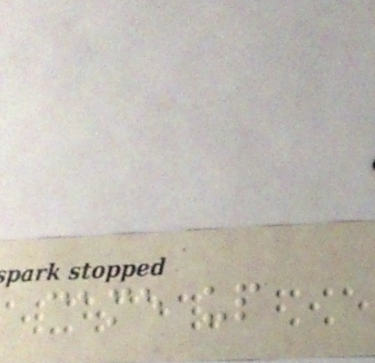came up
